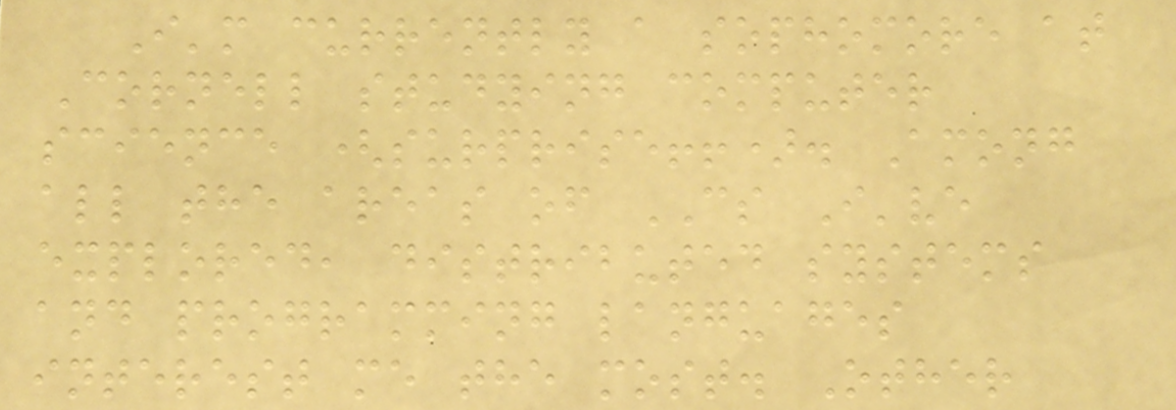I'm currently a sophomore at
Cornell studying computer
science (surprise!!). Among
all the areas of CS I've
explored, distributed systems
and programming languages
interest me the most. Other
